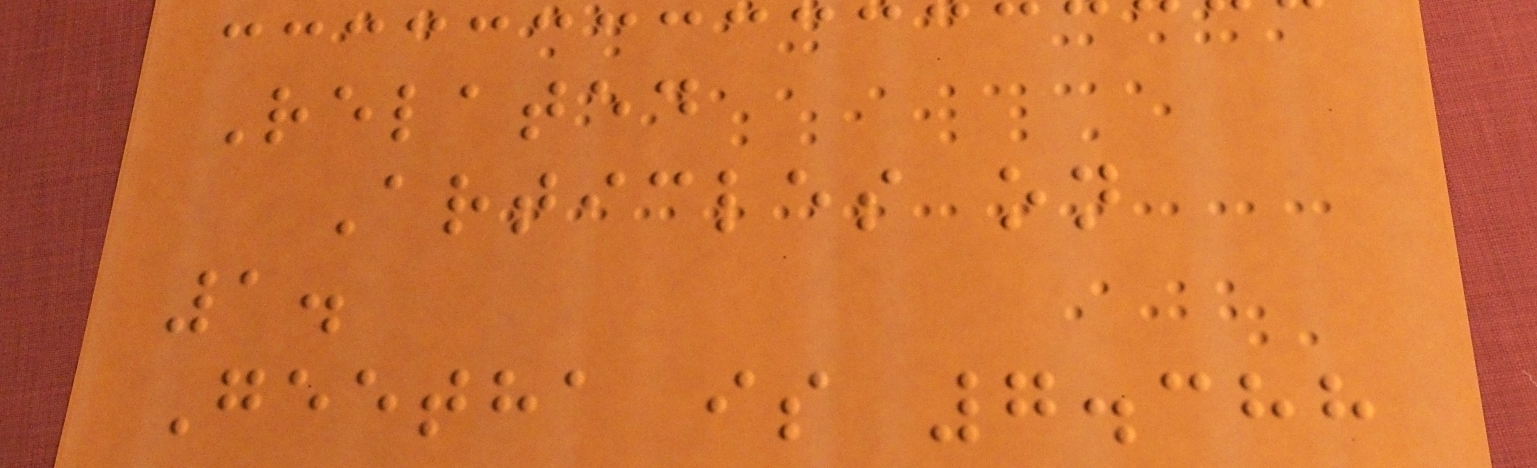Related
Articles on
1.
Geetha is 7.388
